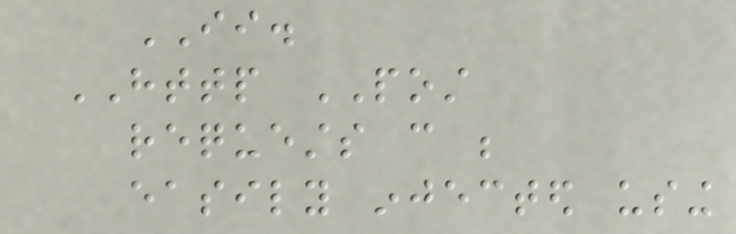II.
HTTP POST
requests can be
easily injected using
